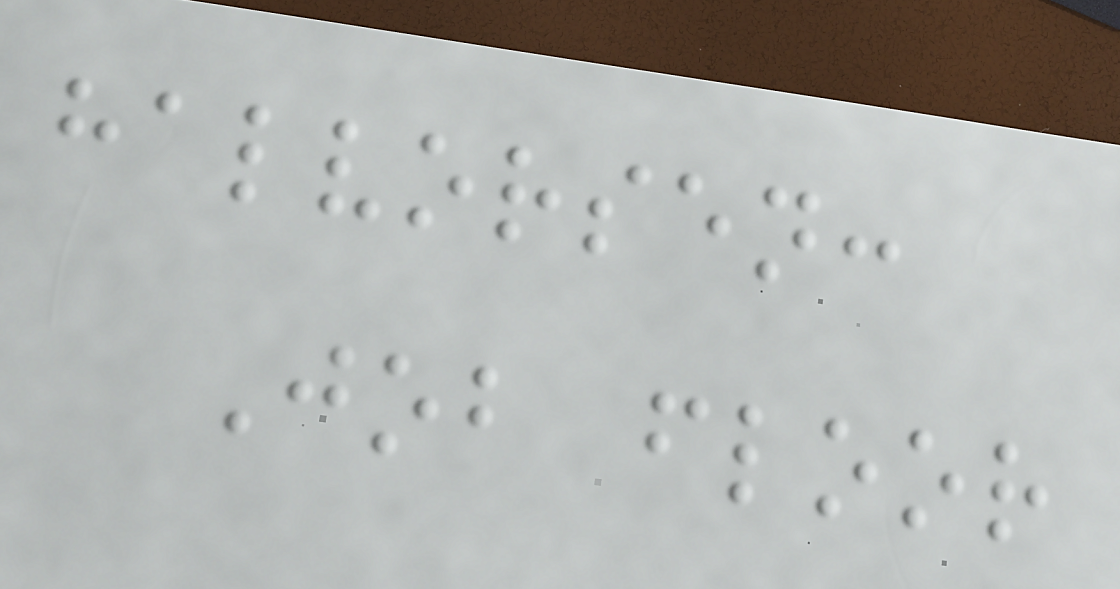halvorsen:
Job floor
